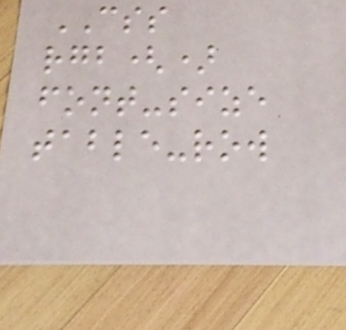CSS
rgb()
font-size
table-row
